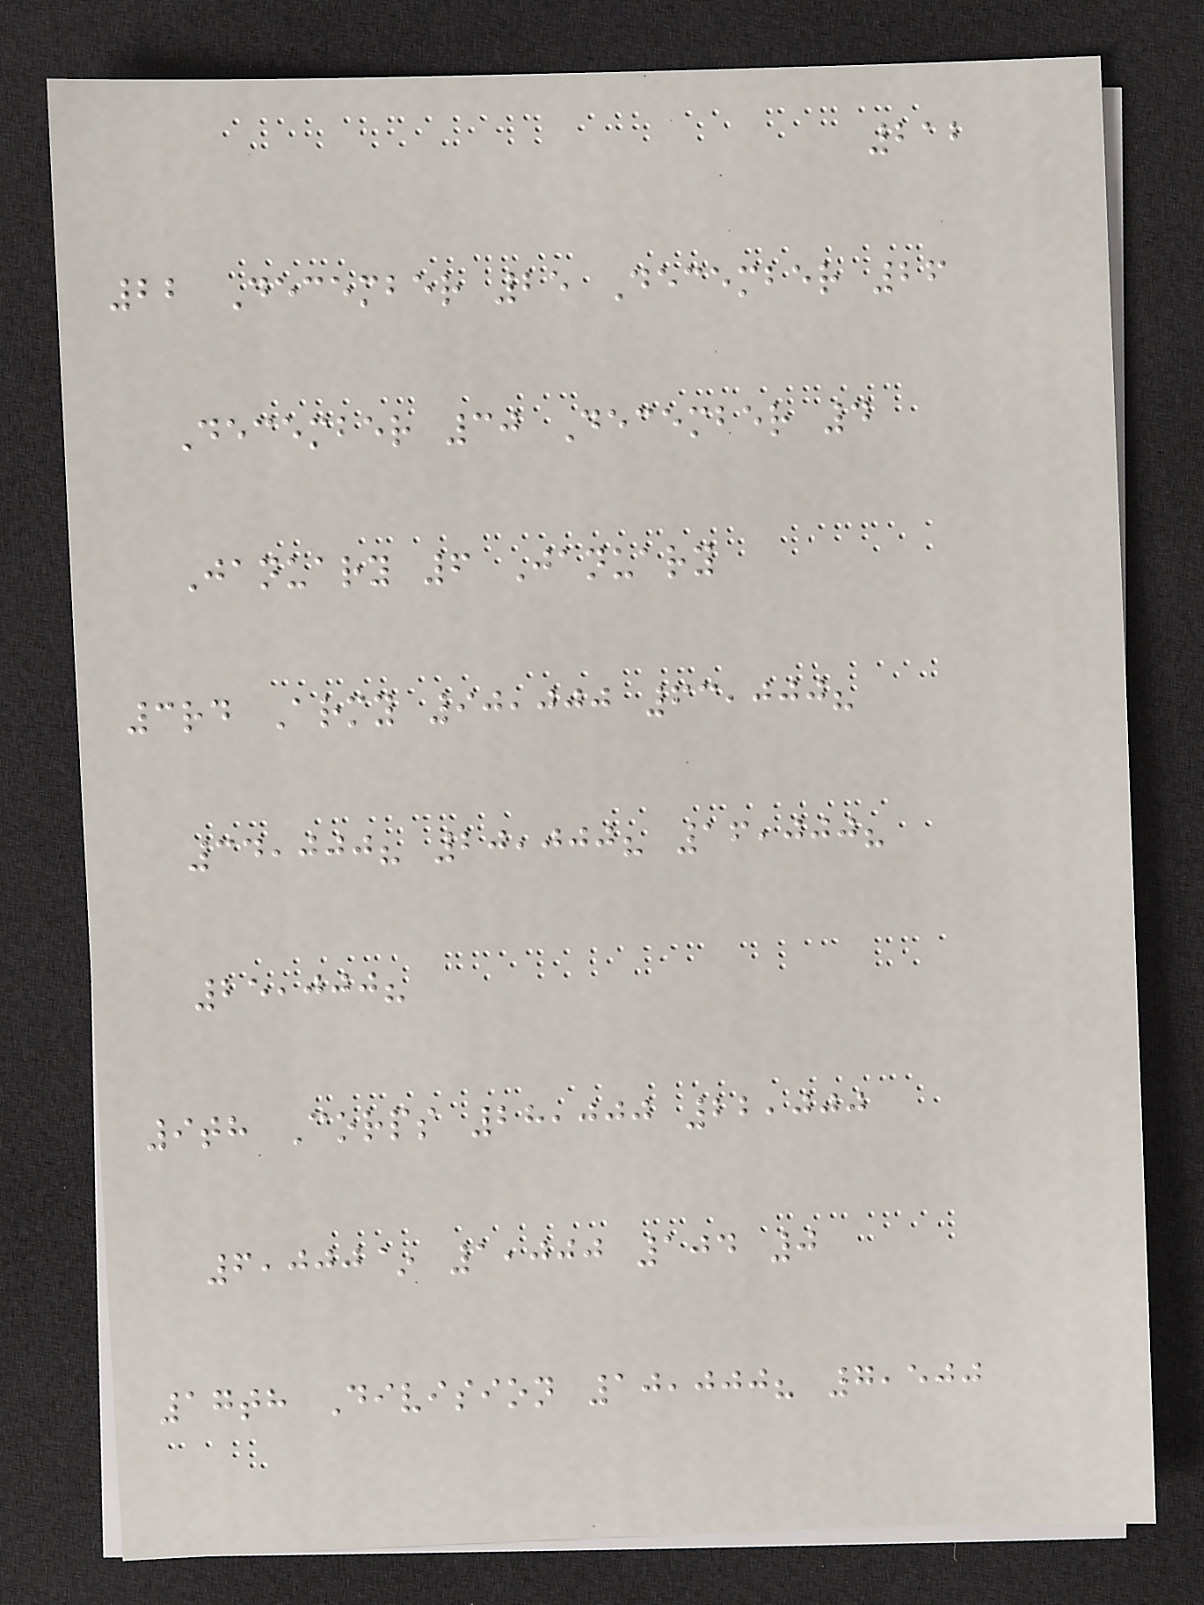212
22 December 25 December 26
December 30 December 4
January 6 January
3rd Army 90,000 63,000?
34,000? 20,000? 16,000?
25,000?
9th Corps 28,000 22,000
6,000~ 1,000 104 0
17th Division 10,000? 7,500
